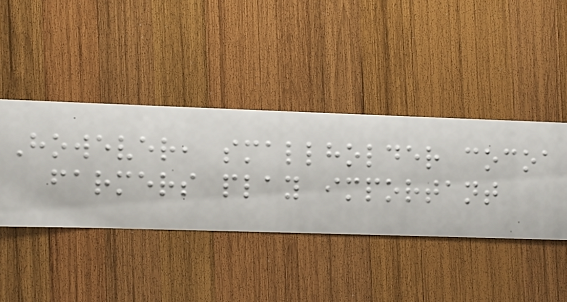However, smallholder cocoa
farmers play important
